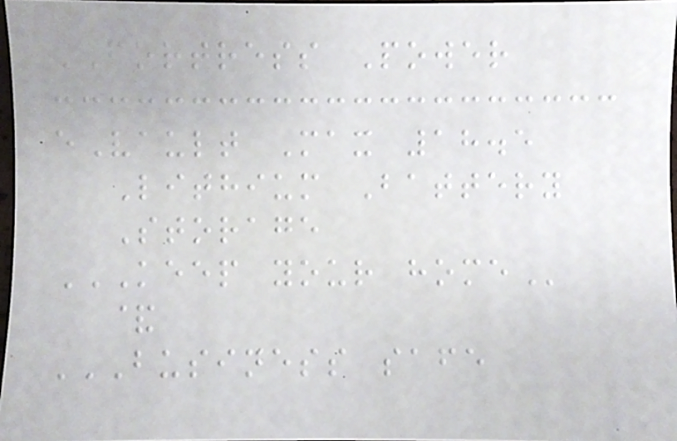FORTRESS Power
eVault Max 18.5
Lithium Battery
Storage
KEEP YOUR HOME
&
BUSINESS SAFE
